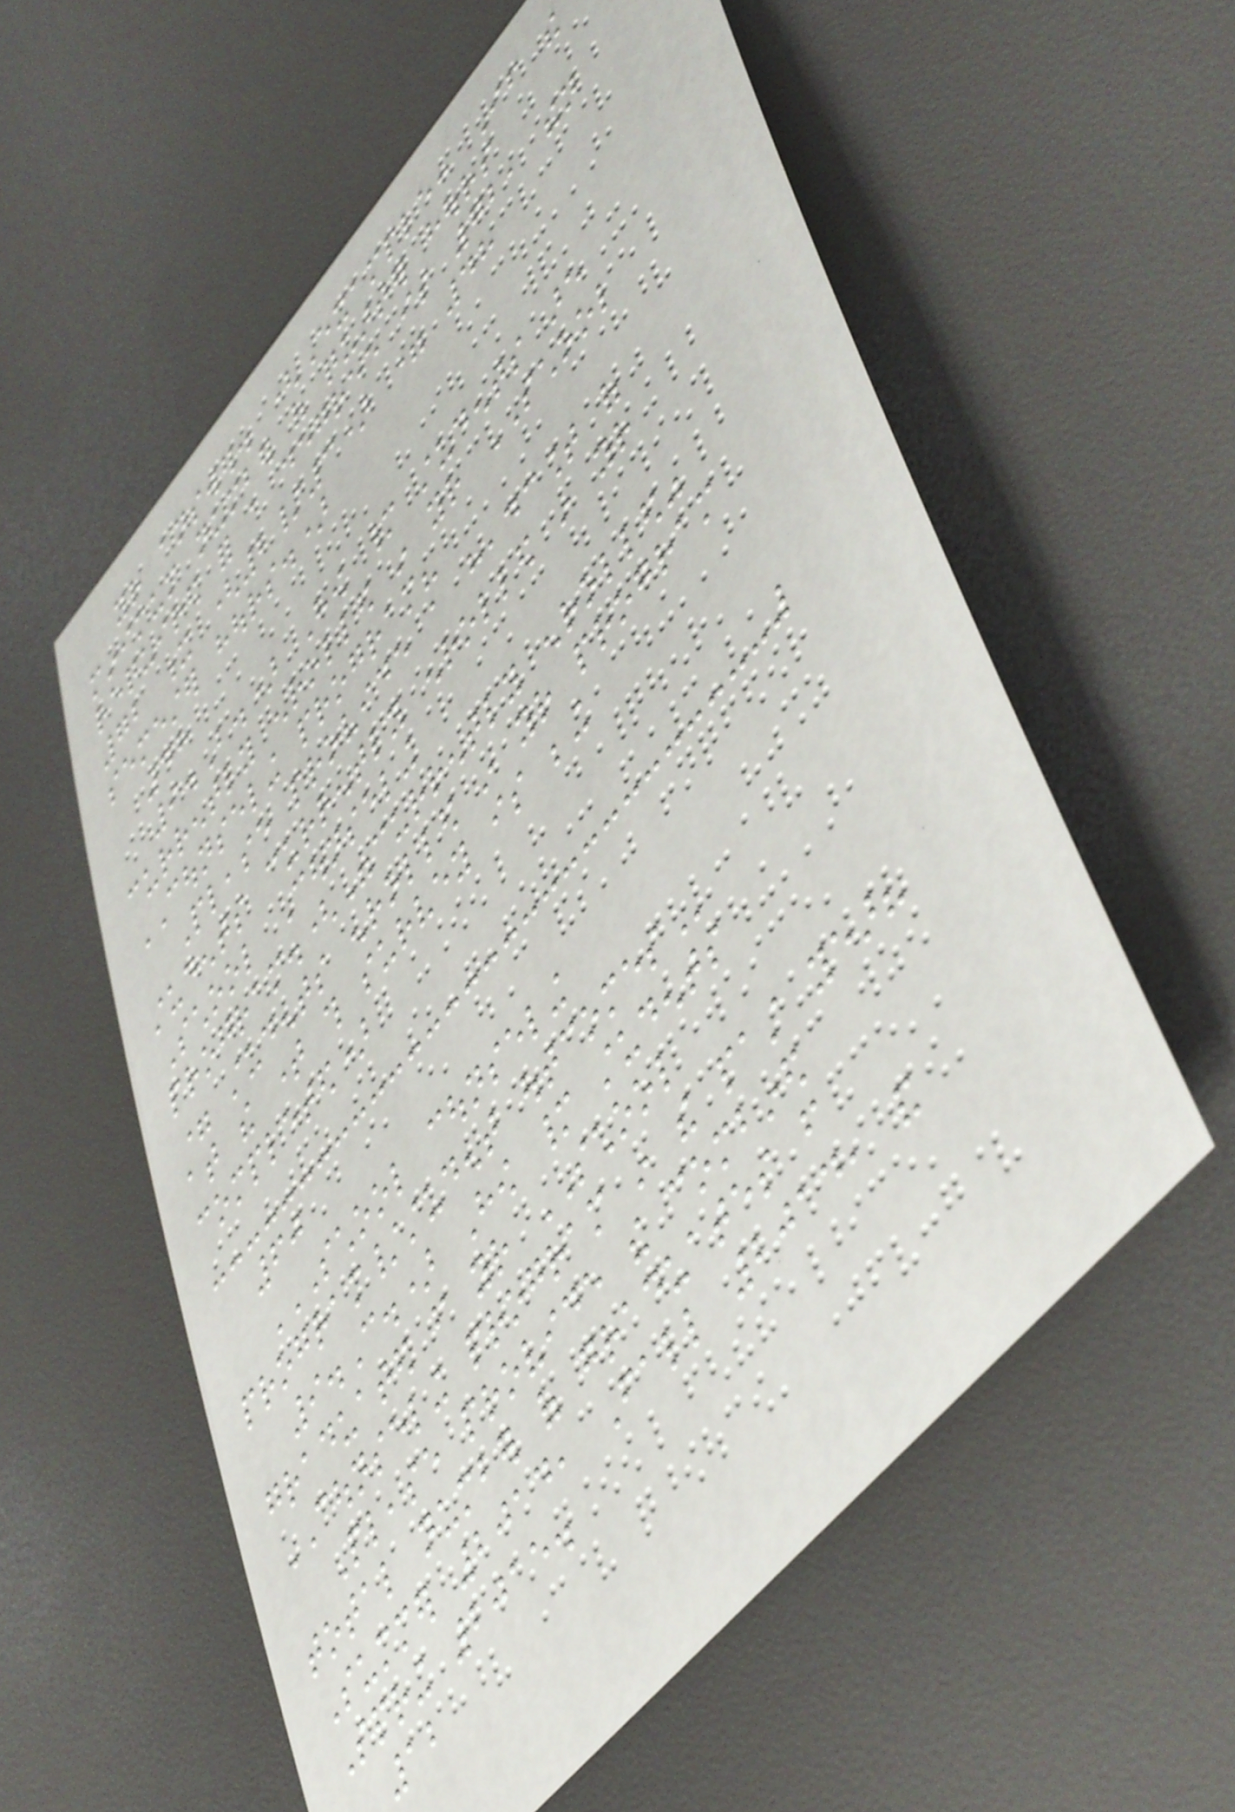your answer. (Example: If the
minimum number of quarter hours
required for a degree is 72, then
72 x (2/3) = 48
semester hours.)
48
9.B.) How many students are
currently enrolled in your SCHOOL
COUNSELING program?
Please provide a headcount of
students currently enrolled in your
School Counseling
program.("currently enrolled"
= students enrolled in your program
at the time this survey is being
completed)
60
SCHOOL COUNSELING
PROGRAM/STUDENT OUTCOMES
9.C.) How many students
graduated from your SCHOOL
COUNSELING program in the past year?
Please provide the combined
total number of graduates from
Summer 2014, Fall 2014, and
Spring 2015.
12
